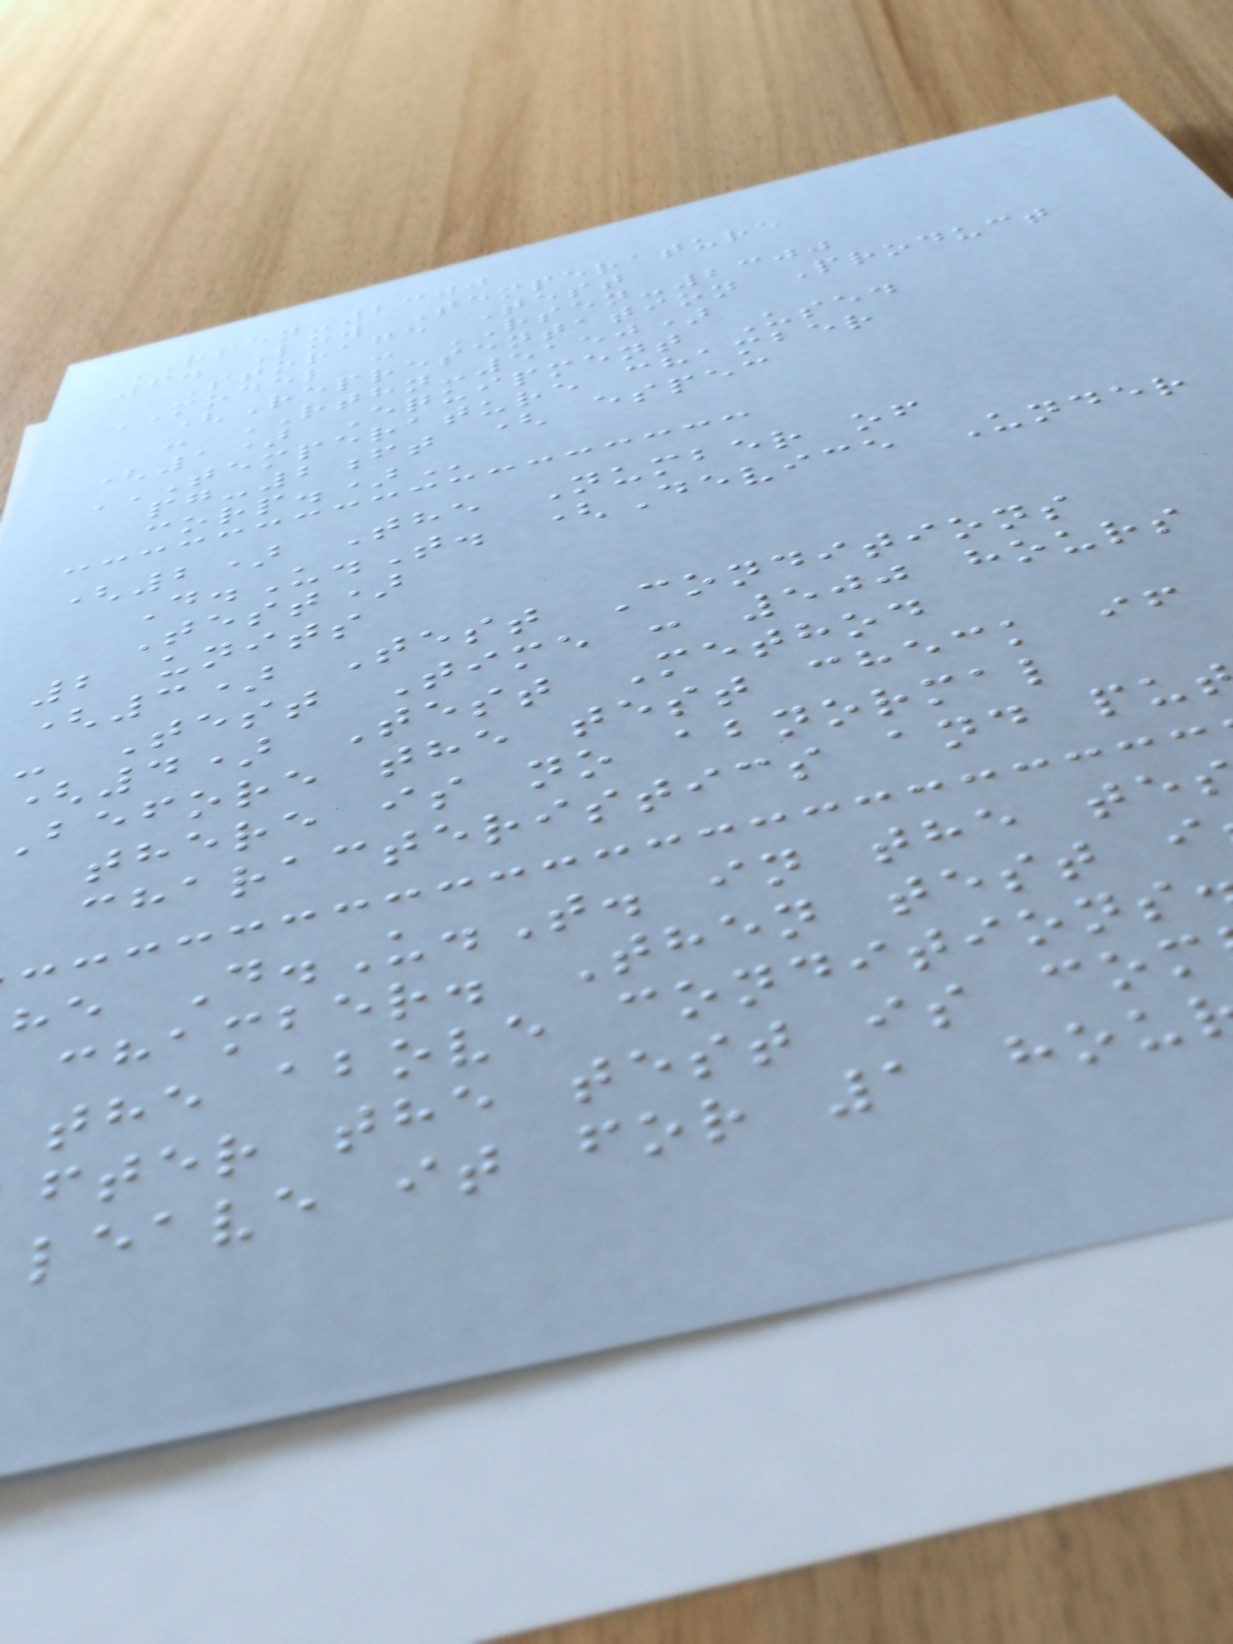RSEN-2300
6. Low Temperature
Storage Test
MODEL : RSEN-2300
(Representation Product
: RTHN-5150)
(1) Equipment Used
TEMPERATURE CHAMBER
pg-2ft ( espec
(2) The Number of
D.U.T. (Device Under
Test)
2 units
(3) Test Conditions
- Test Time : 500 hours
(4) Test Method
before the test check if
there is no abnormal
characteristics and pu
he D.U.T. in the te
chamber. Then test i
the above conditions
fter the test is com
leave it for 1 hou
